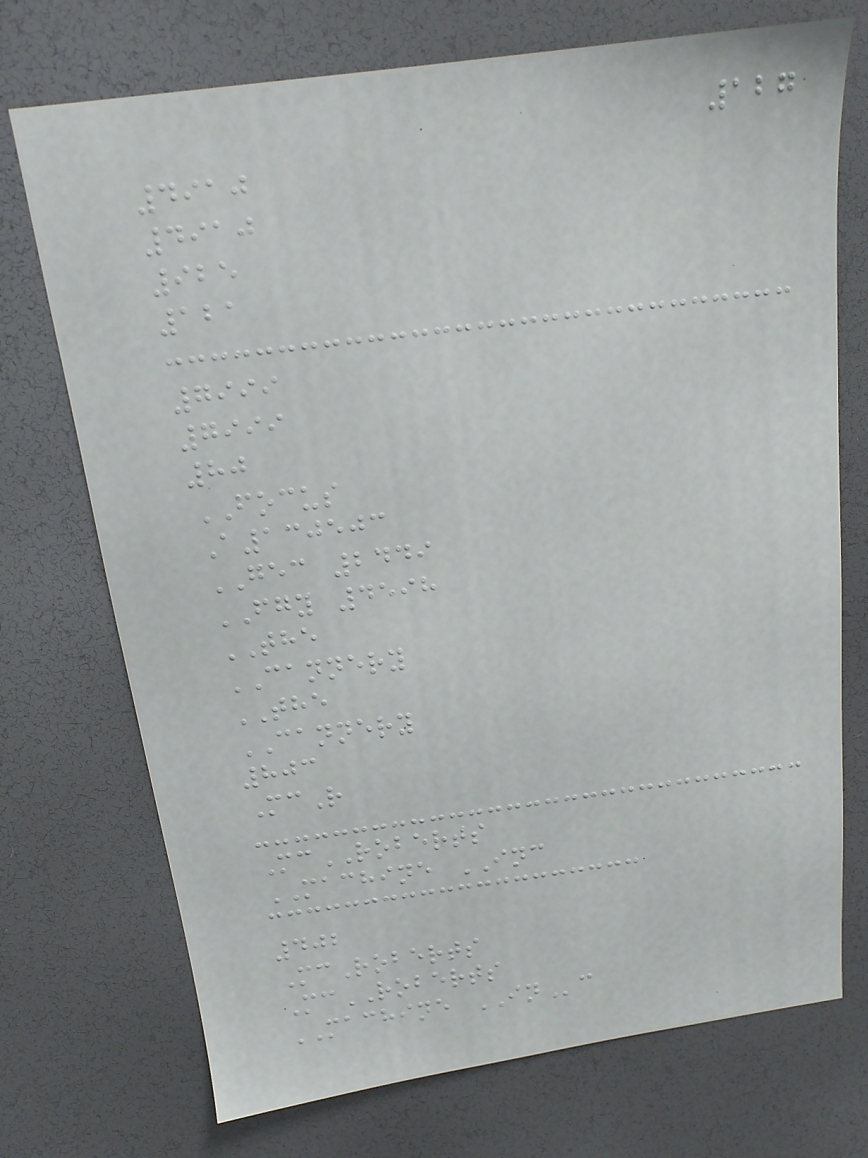127
4910
4910
925
121
7999
7999
80
FOCUS
A130503
GEC 2449
FGY 4598
THE
CANNERY
THE
CANNERY
803
McR
McROBERTS
MACHINE INC
402
McRoberts
McROBERTS
MACHINE INc
